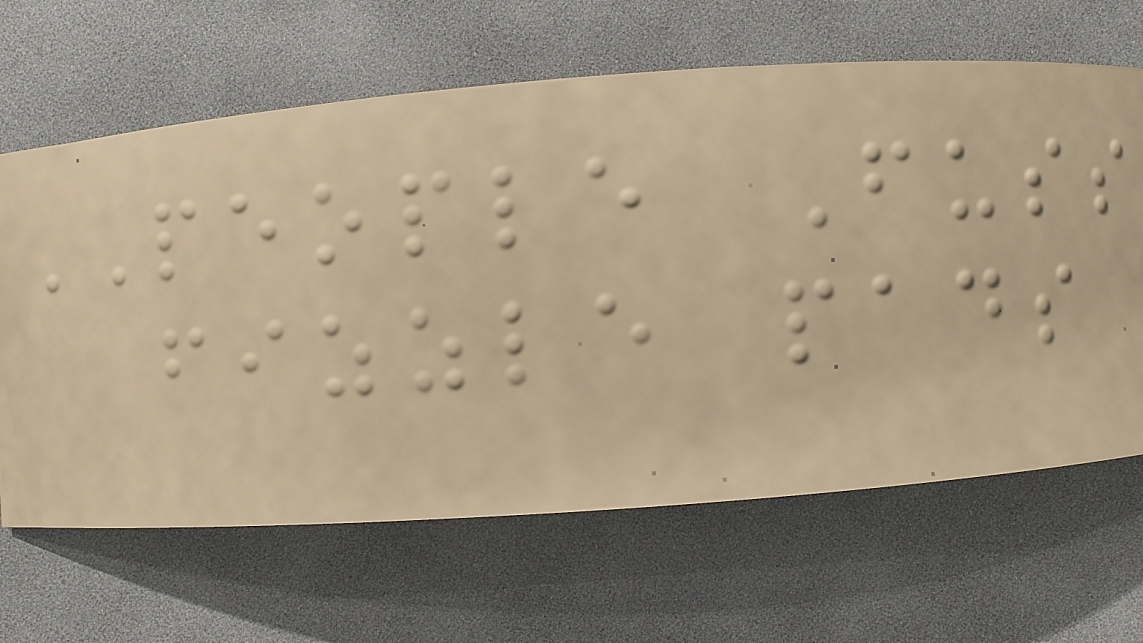PEOPLE Fuss
fizzle pads
